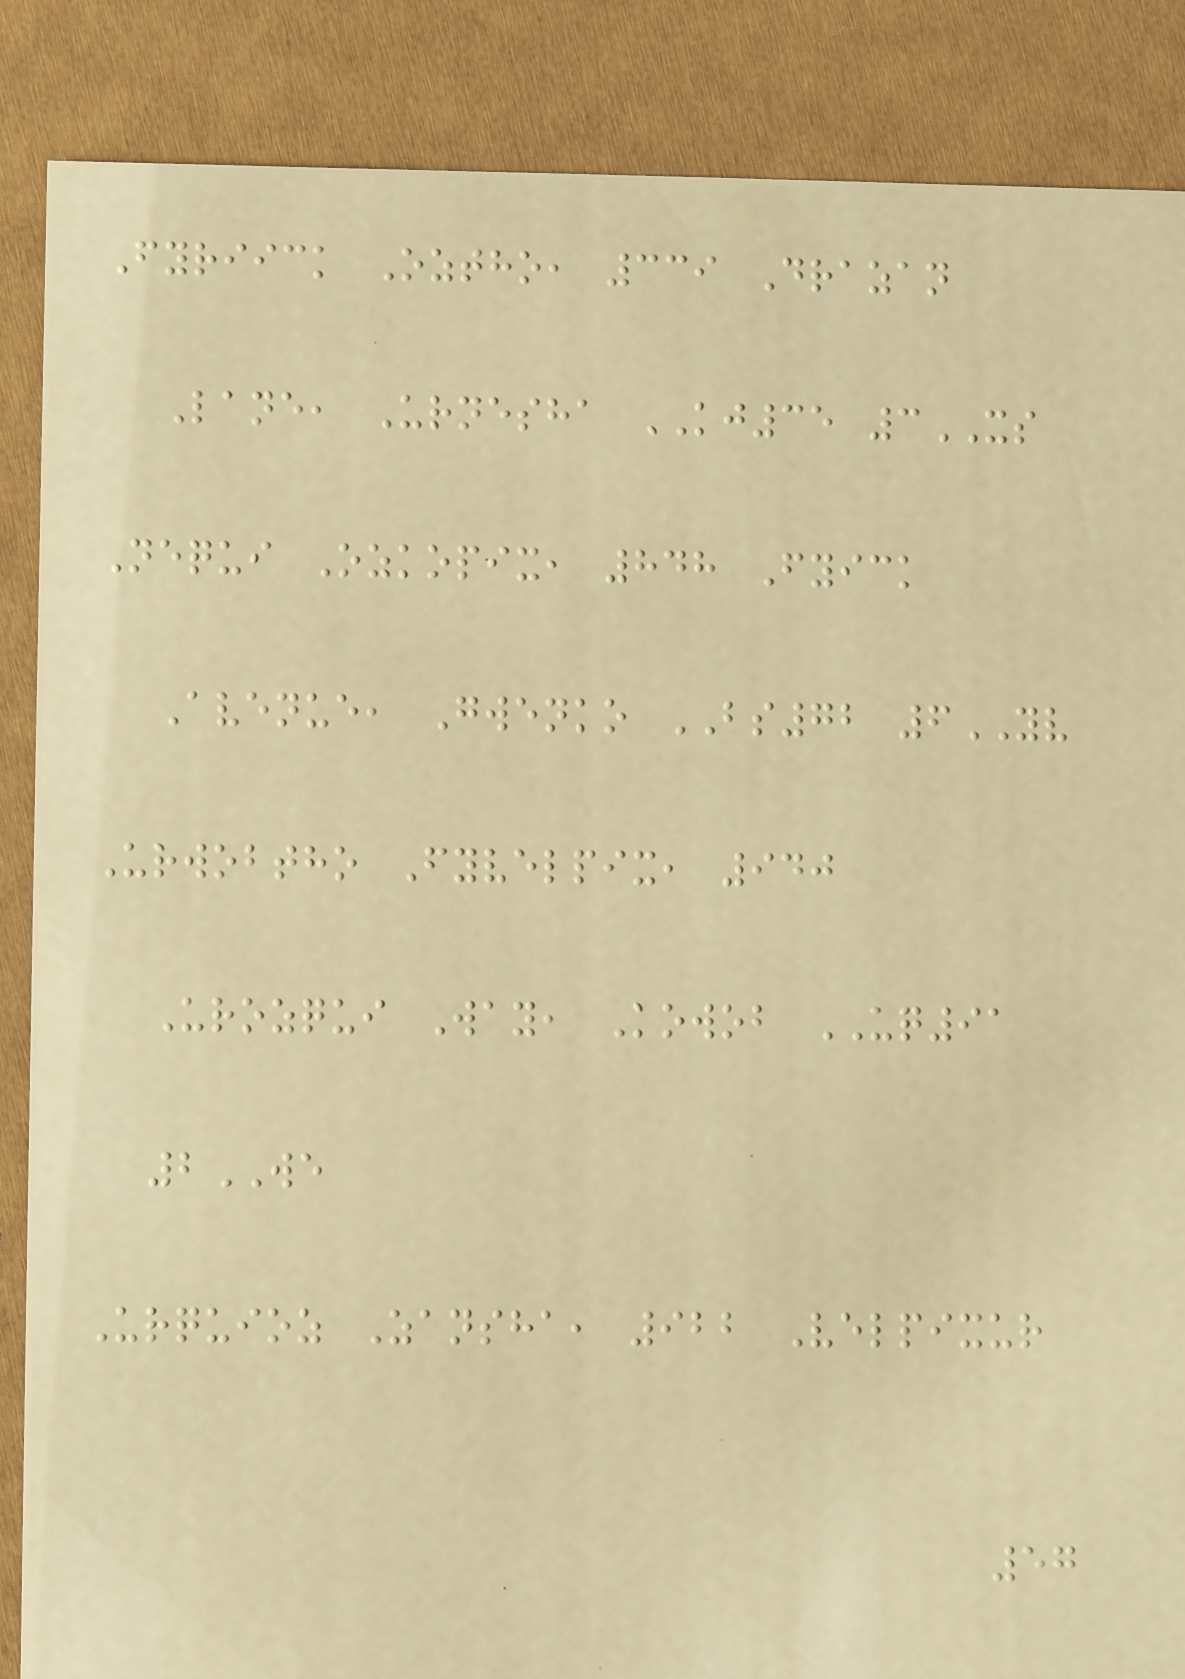Fyriick Oztho, 339 Drazan
Lane, Urnesha KJ35 3XS
Nequi Ozkopix, 848 Fyick
Avenue, Gwenko BS72 6YV
Urwobtho Fyvelpix, 940
Urozqui Way, Kowob UQ91
2WE
Urquioz Zansha, 922 Velpixur
57
